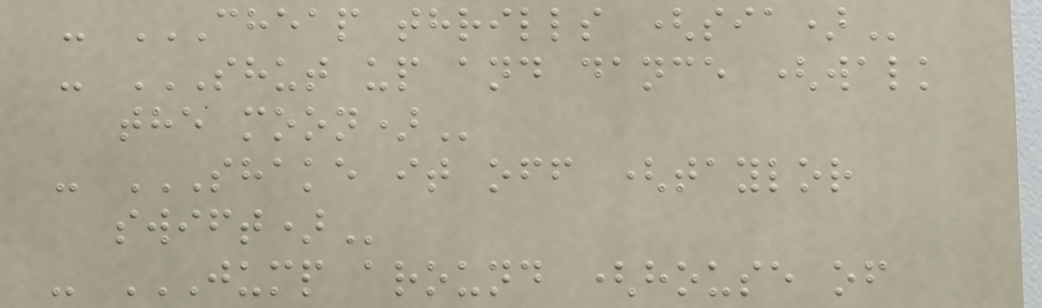- CHEAP THRILLS (SIA)
- SHUT UP AND DANCE (WALK
THE MOON)
- SHAKE IT OFF (TAYLOR
SWIFT)
- JUMP AROUND (HOUSE OF
